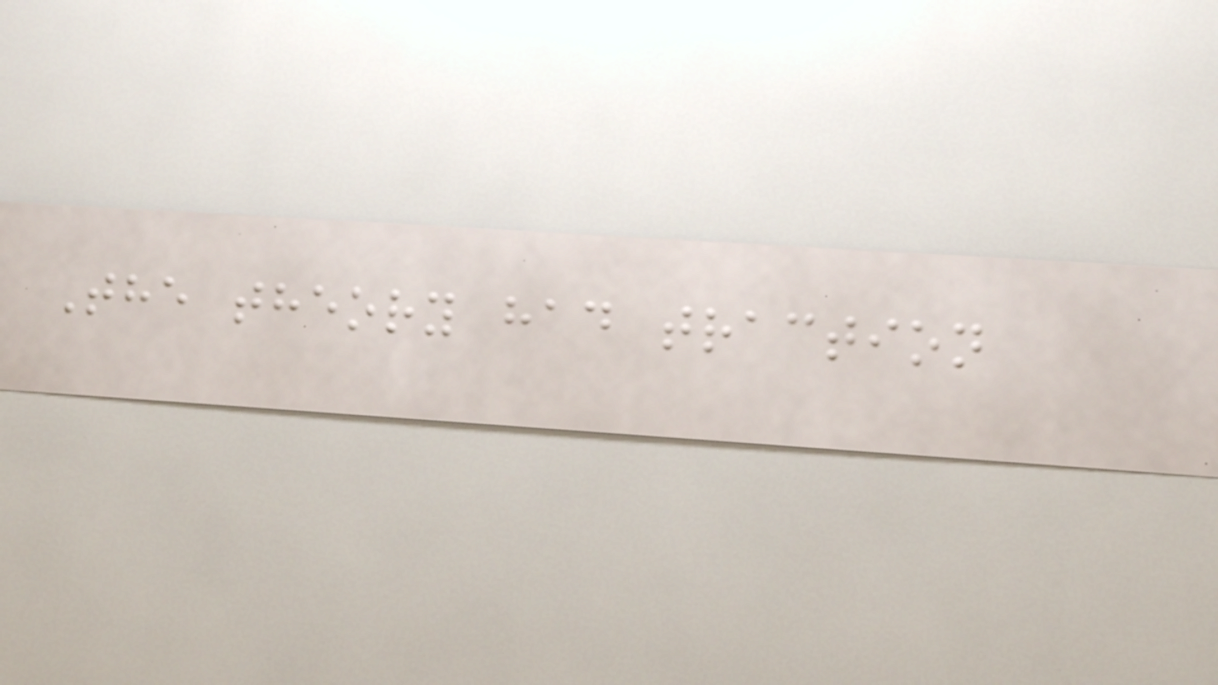The theory had traction
